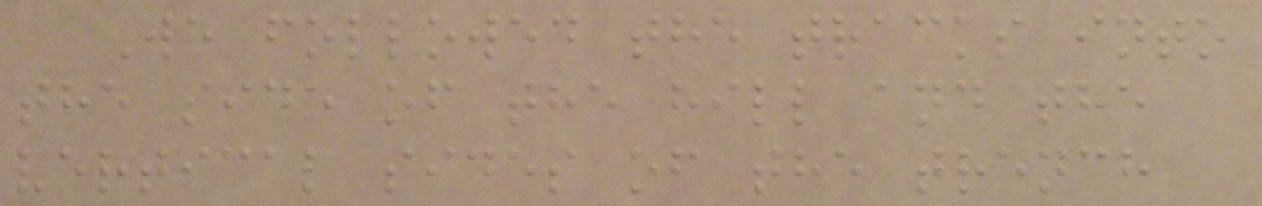We followed the tracks into
the side of the hill and the
vertical sides of the trench
